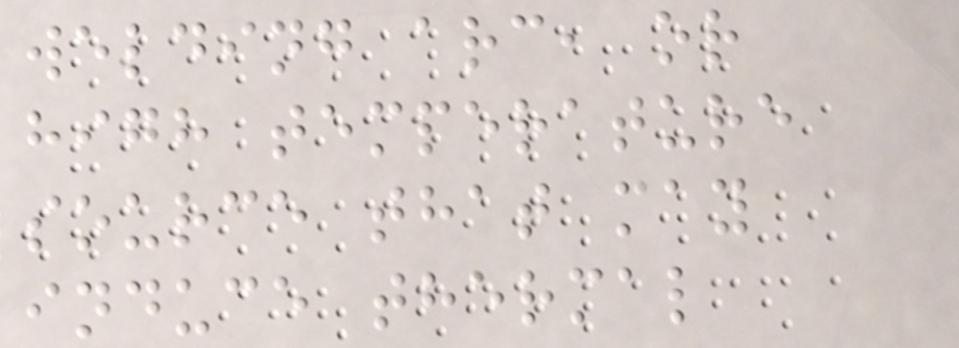welding arc, or
high temperature
source that may
induce thermal
